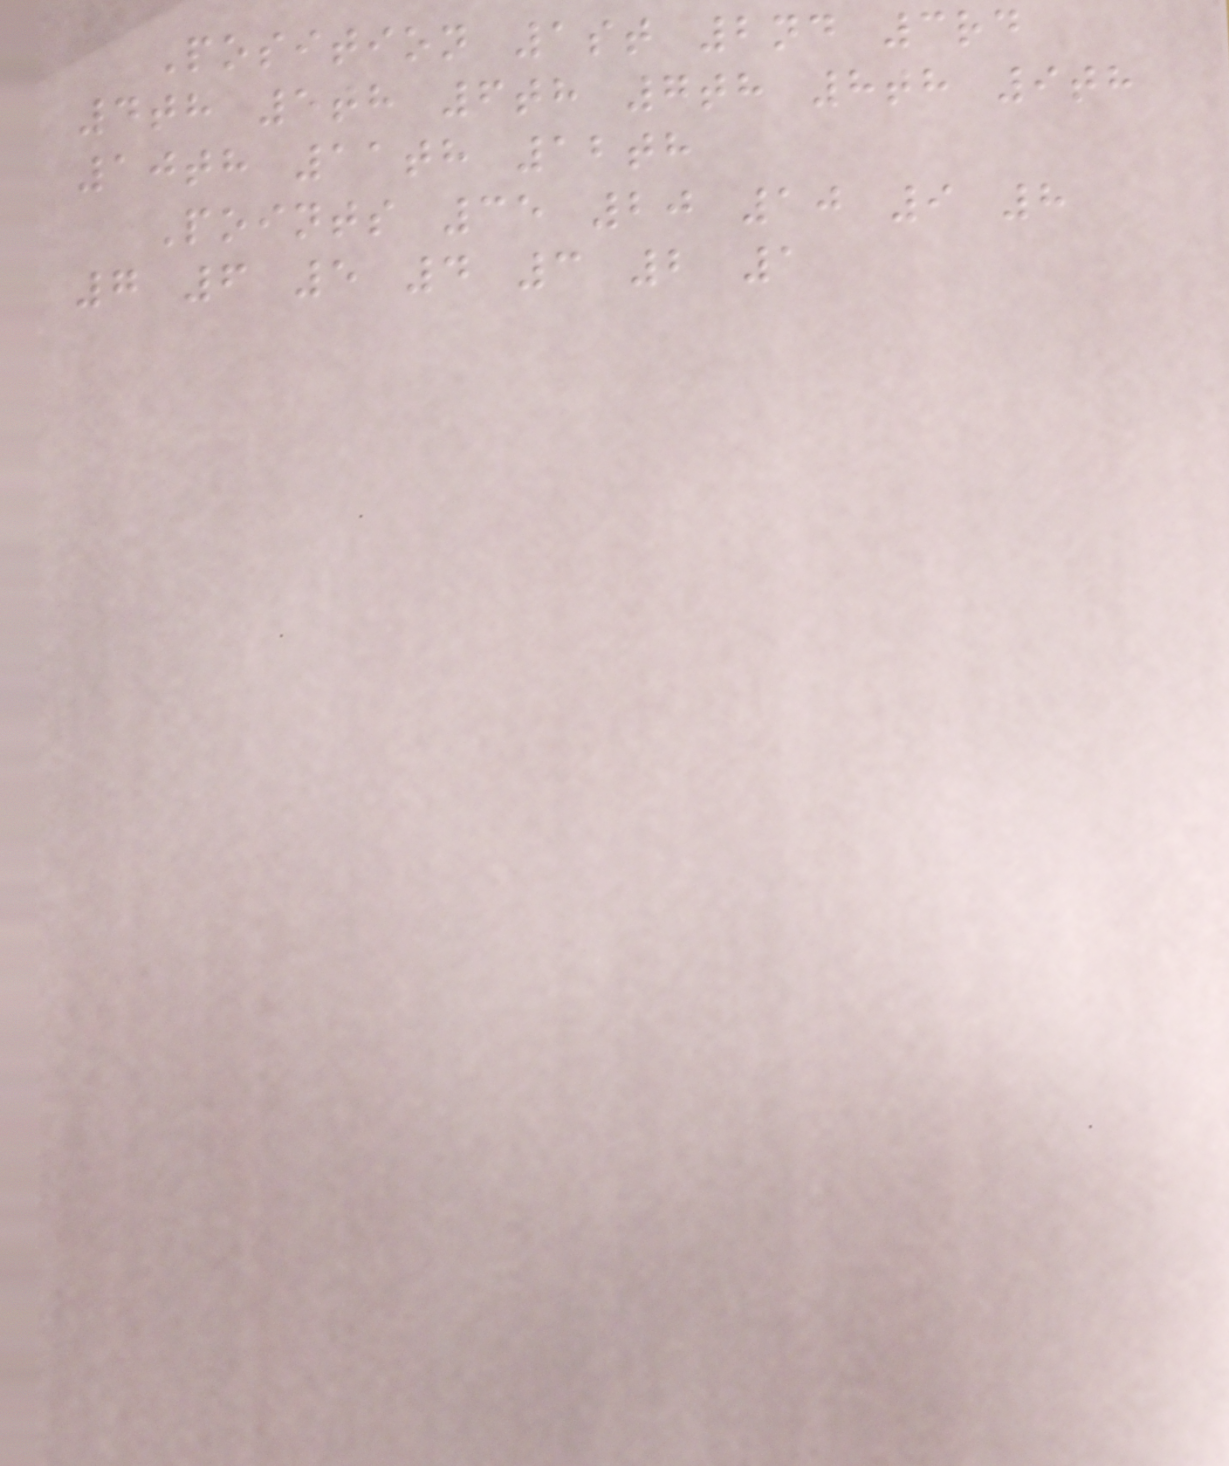Position 1st 2nd 3rd
4th 5th 6th 7th 8th 9th
10th 11th 12th
Points 35 20 10 9 8
7 6 5 4 3 2 1
